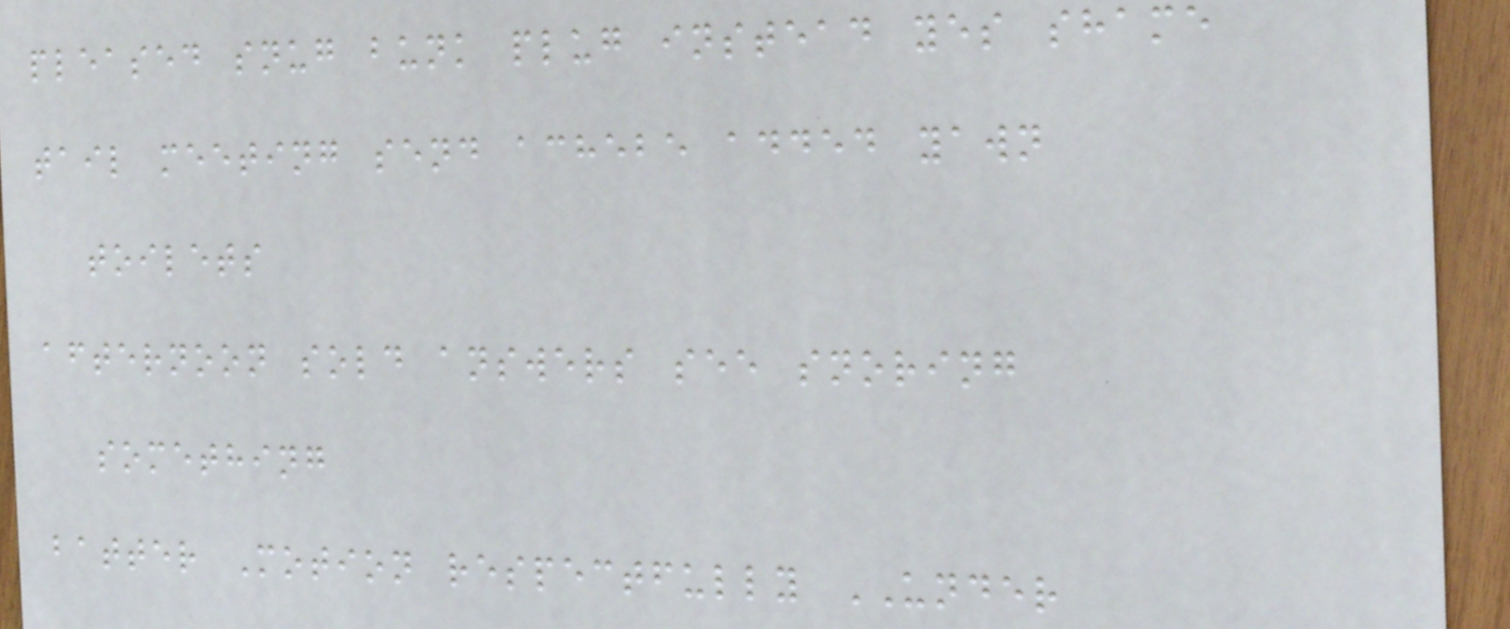pleased snug bunk plug instead yes shame
tail meeting send achebe added yawn
toilets
afternoon sold answers see snoring
something
batter Motion respectfully UNDER
